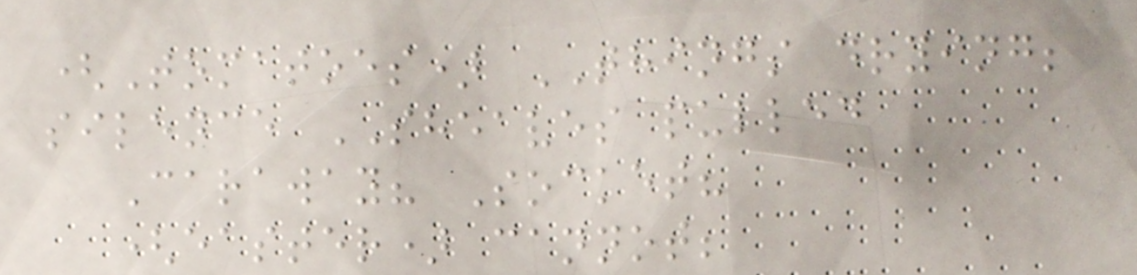(Tomatoes) THINGS drying;
silence SHEAVES pulled
Caraway? Socket?
(easter) cannot;
